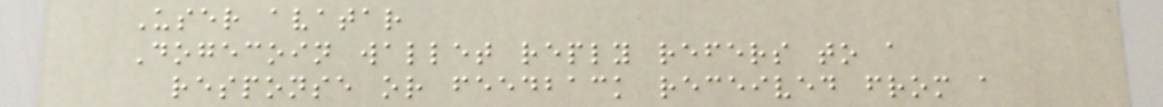User avatar
Dogecoin wallet reply refers to a
response or feedback received from a
